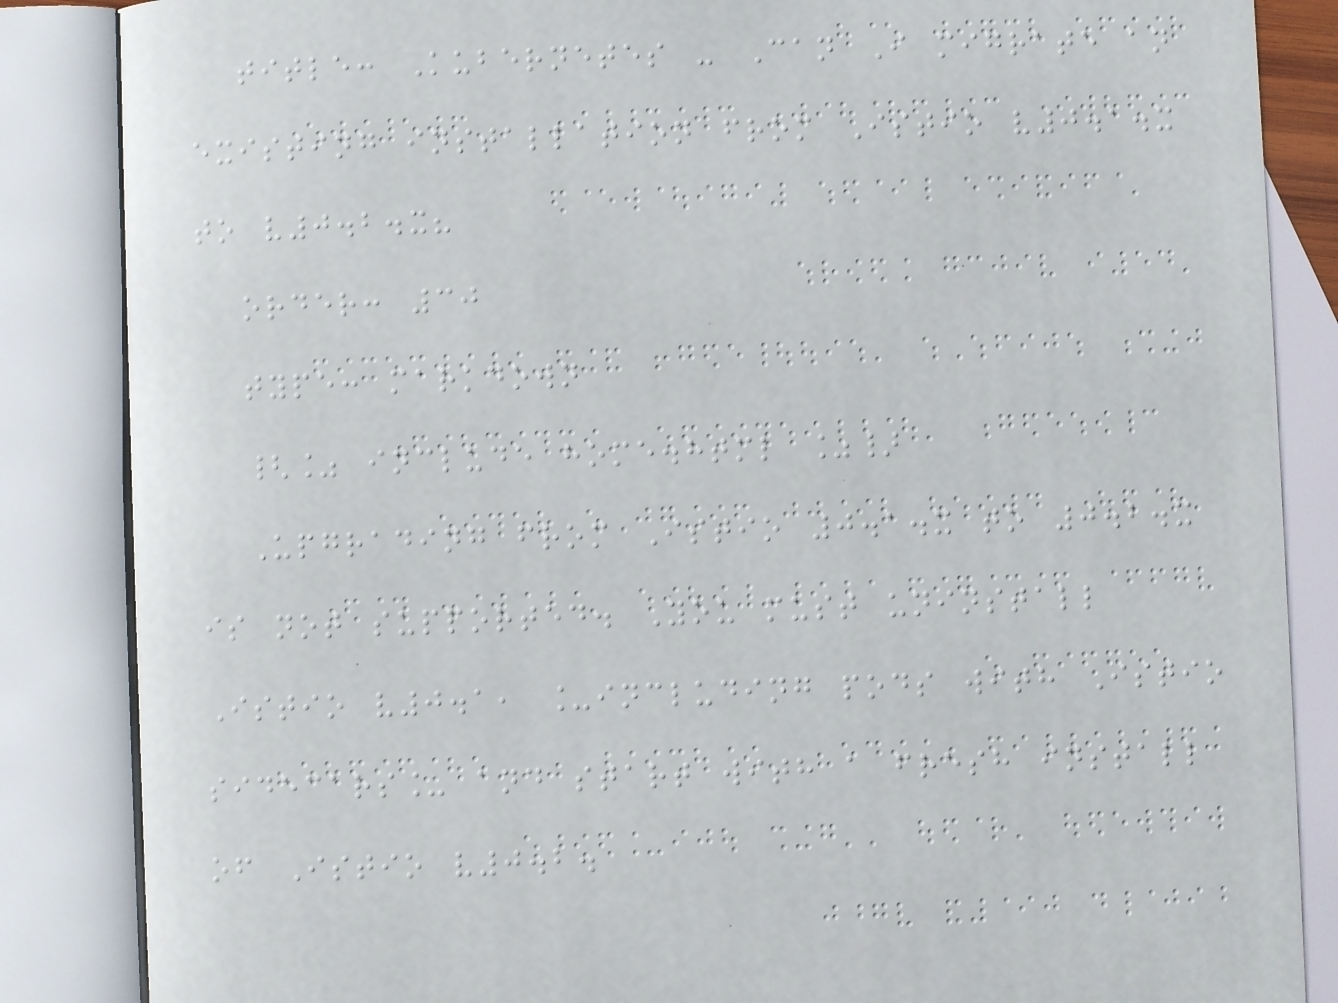title: Kubernetes - Can I migrate an
existing installation from Istio v0.1.x
to v0.2.x?
order: 30
type: markdown
{% include home.html %}
Upgrading from Istio 0.1.x to 0.2.x
is not supported. You must uninstall
Istio v0.1, _including pods with Istio
sidecars_ and start with a fresh install
of Istio v0.2.
